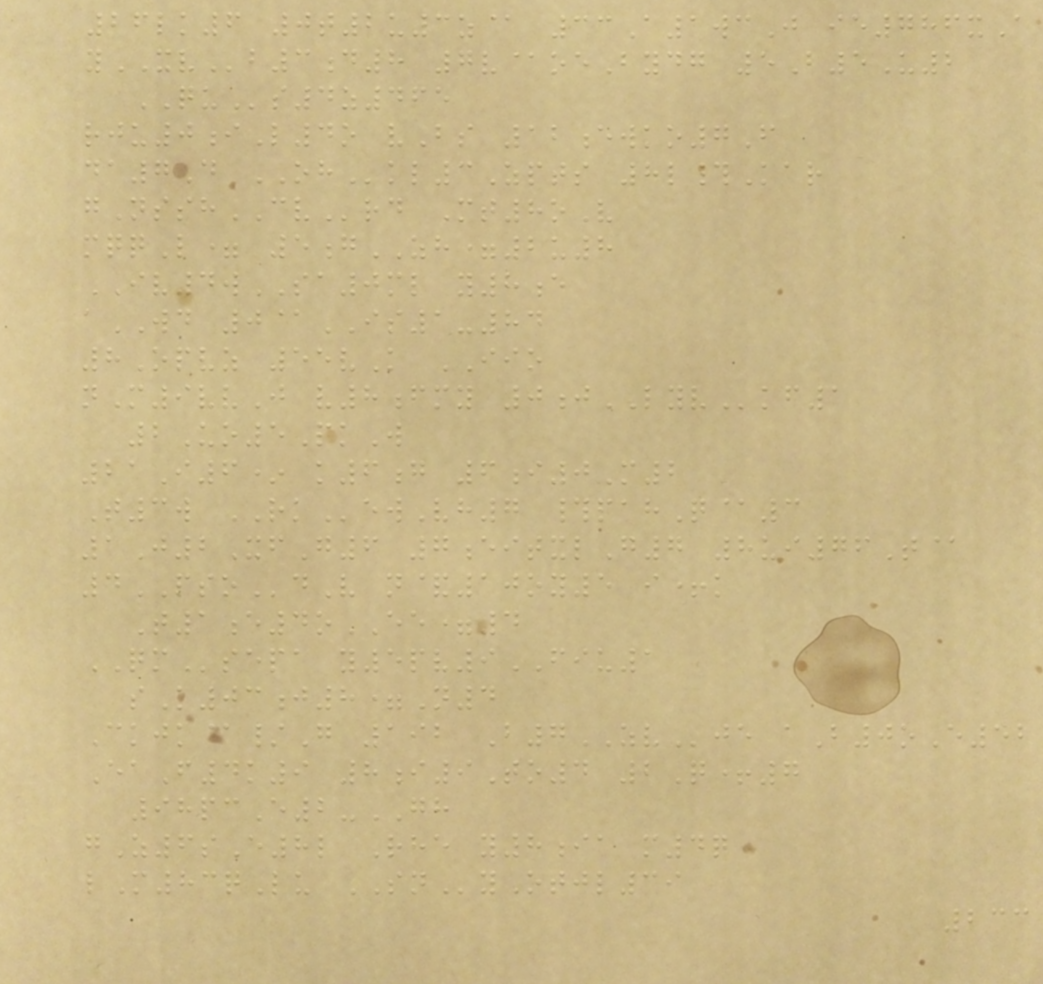26lk6 0t2u3z@ 33A1wcJ ie786xA
yXVb3d8 7v@oeBydg 5B5U2
QUs4z465
rju0iL4o vBs 12ewko7F
da7D OHkl3Zpts 8l#Kar
gNsshCVrd Mt8oV
mqqL= 5gZH=2u8
IV4wSA0ml y8e
aWD 0@IS1-84
8Opvz 55vK IIO
nM9vvJ v8fmy 0jLYVkf1
2Uo5PkW
21I6* k6g 6i0M2
T3w RKewVh7 #pahQ@3
1J2XfG6 7eitxlG7 8ui76T@
4PSOdV n&10oy5 i+k
T1e4oEE=4
QMsepa y5pv9FIU1
sK03j8=N4
Ckjk@/G 192 B7ZVje aB0oE52
EaF4k9 8i9To4 2Q+7
98pcE2-GH
gZ6sE8l Rhe y8ia m4q
lM83qLu SNyOtjl39
233
